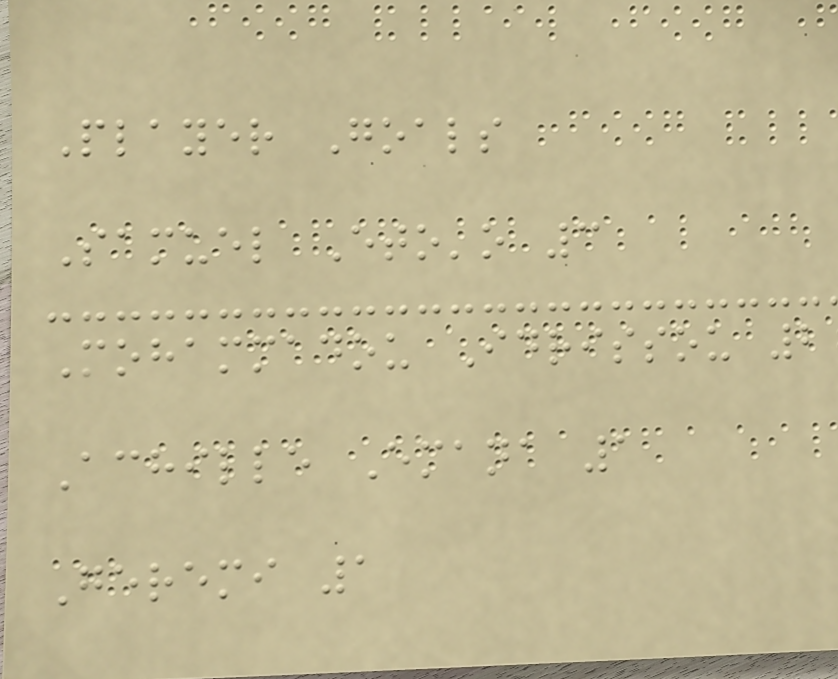Player Goals
Samuel Eto'o 3
Mohammadou Idrissou 2
Achille Emana 1
Geremi 1
